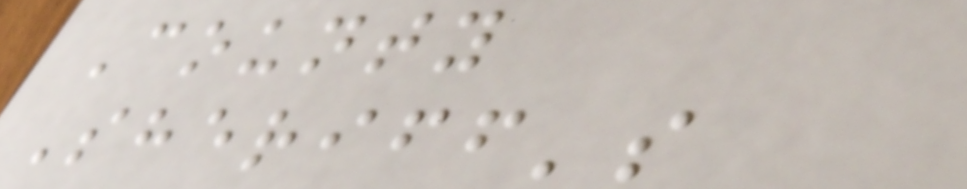County
Sheriff's
